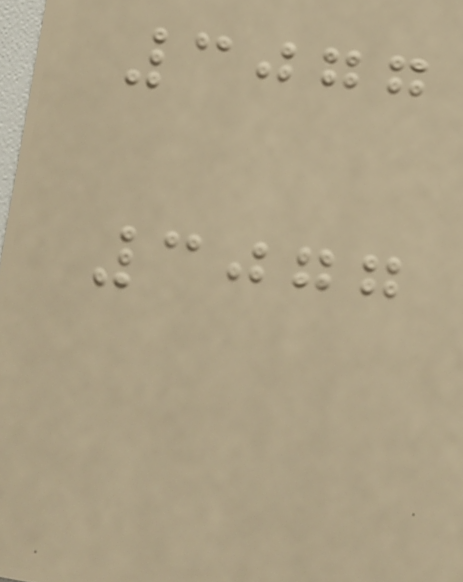3077
3077
